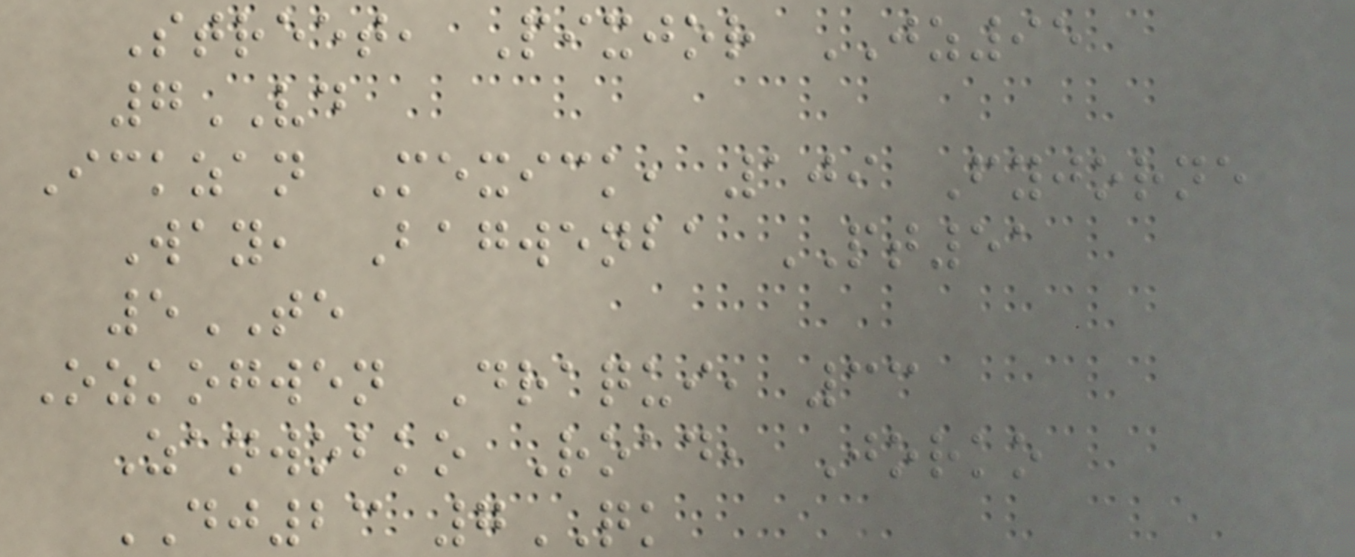Street, Pixjor JZ95
7VD
Ickzan Mexick, 109 Fyjorne
Way, Bagwenba PT51
5TE
Ozkogwen Draqui, 33
Zanwobko Road, Jorko
DJ23 7QK
